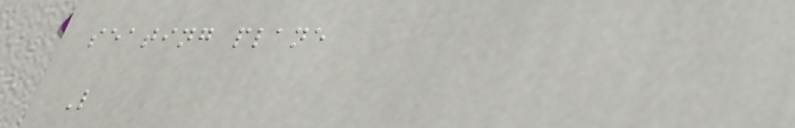seating plane
L
